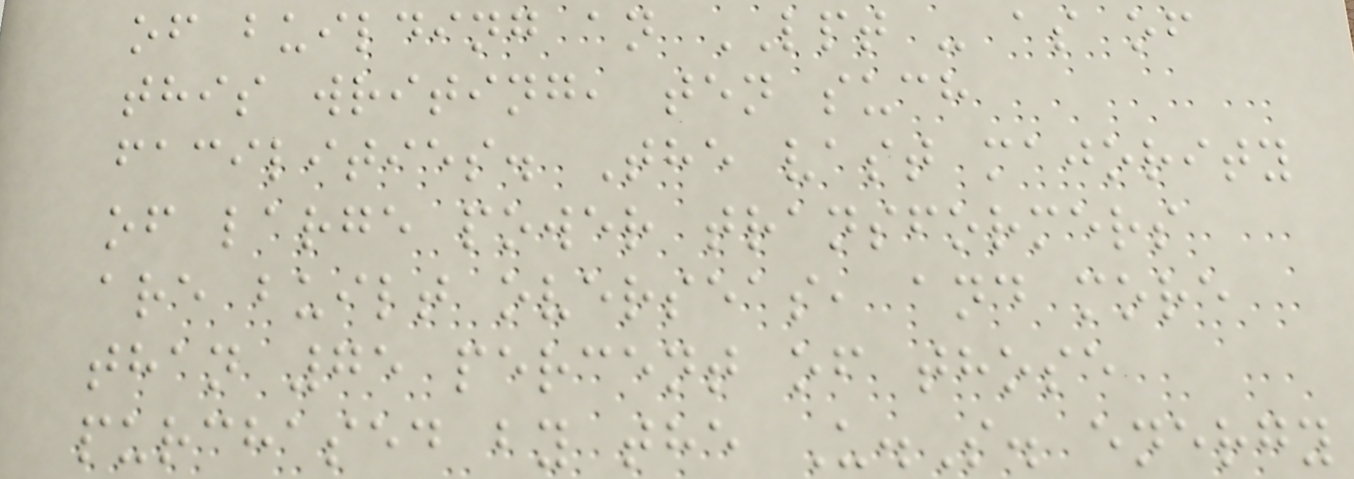of building an LPT - as of
this writing, ten such
facilities. The vast majority
of large power transformers
are built overseas, and more
than 75 percent of those
purchased by the U.S. energy
